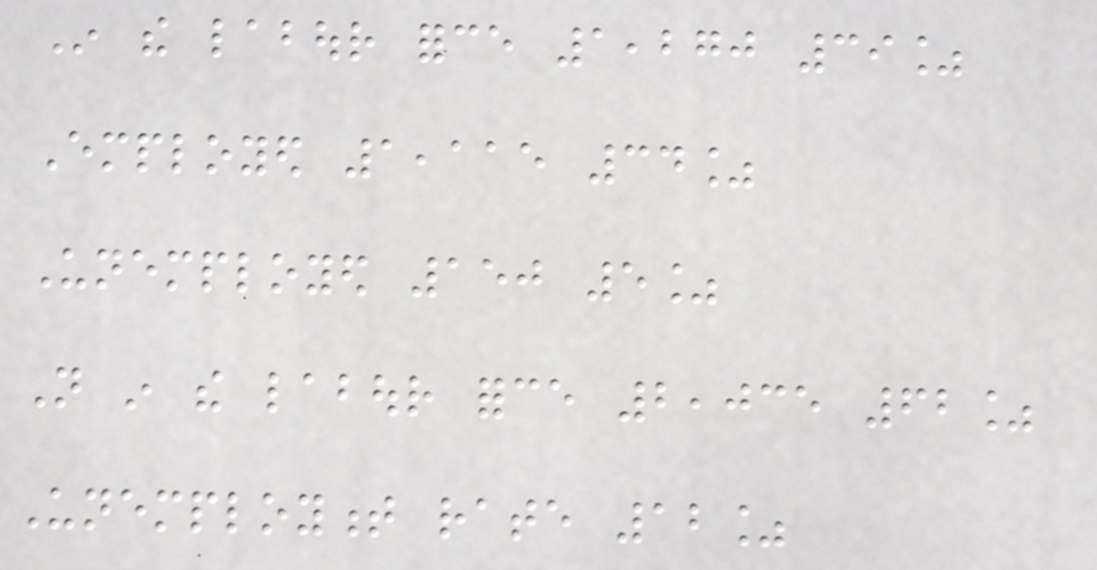In the labour force 1,270 39%
Employed 1,115 34%
Unemployed 150 5%
Not in the labour force 2,035 62%
Unemployment rate 12%
